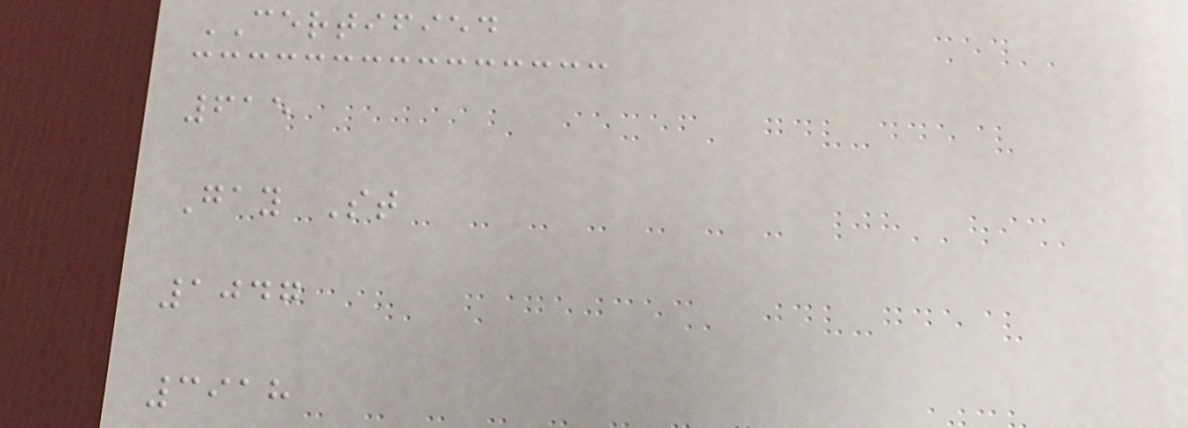CERTIFIED
615
Gay St
1047
3918
